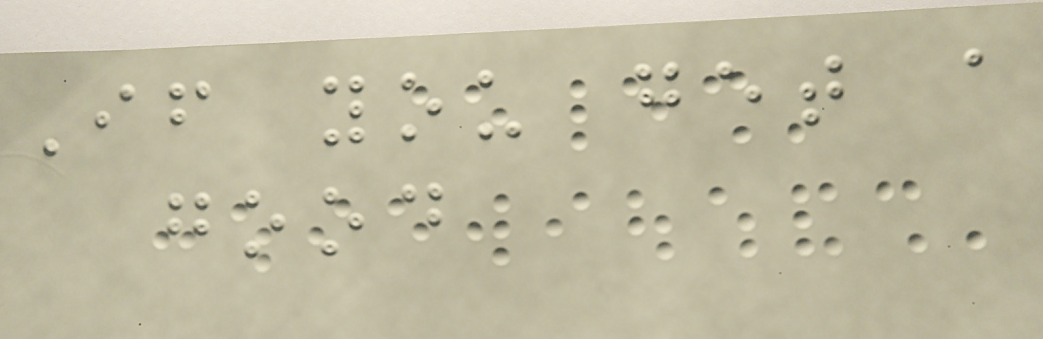If you get a
good
